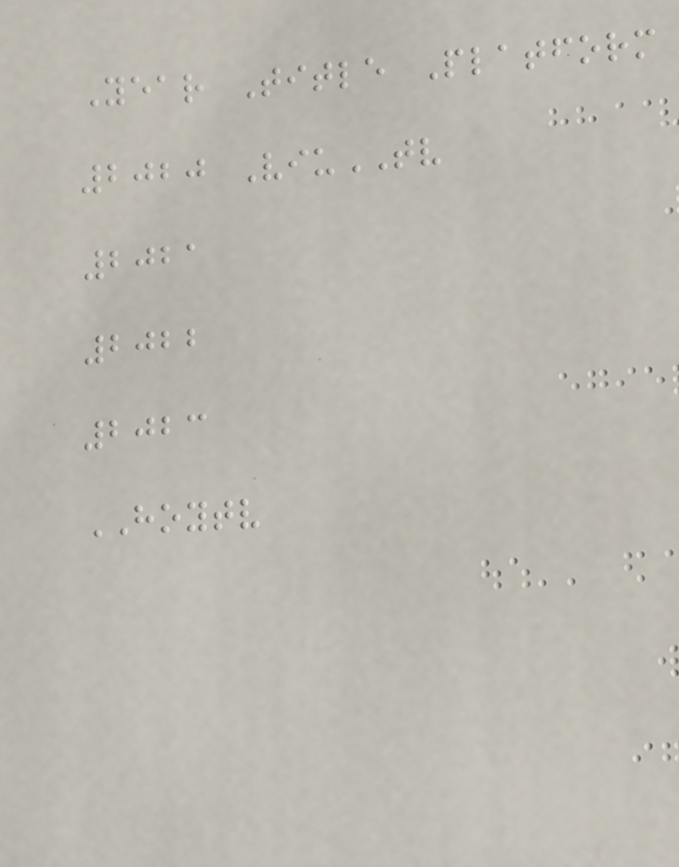Year Title Platform
2020 ViuTV
2021
2022
2023
HOYTV
